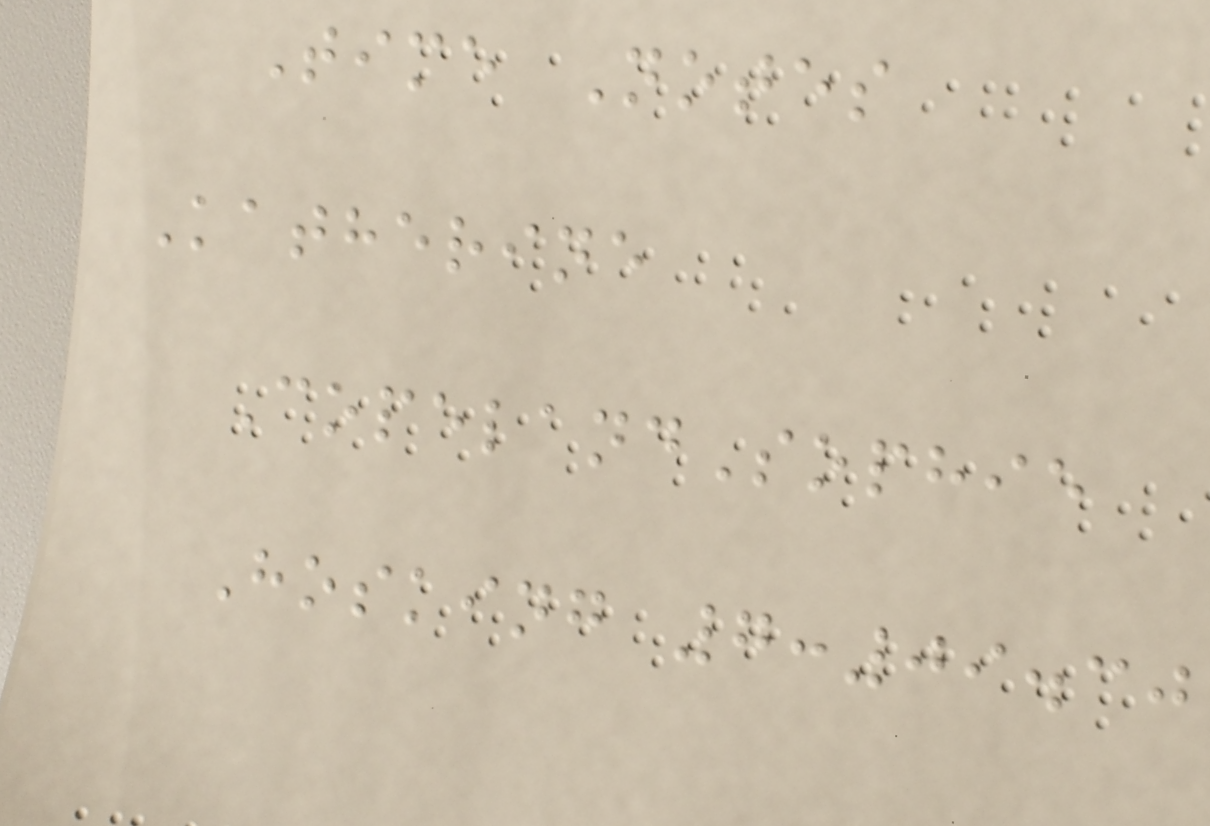Time Notes
Katherine
CopelandSophie
Hosking 7:09.30
